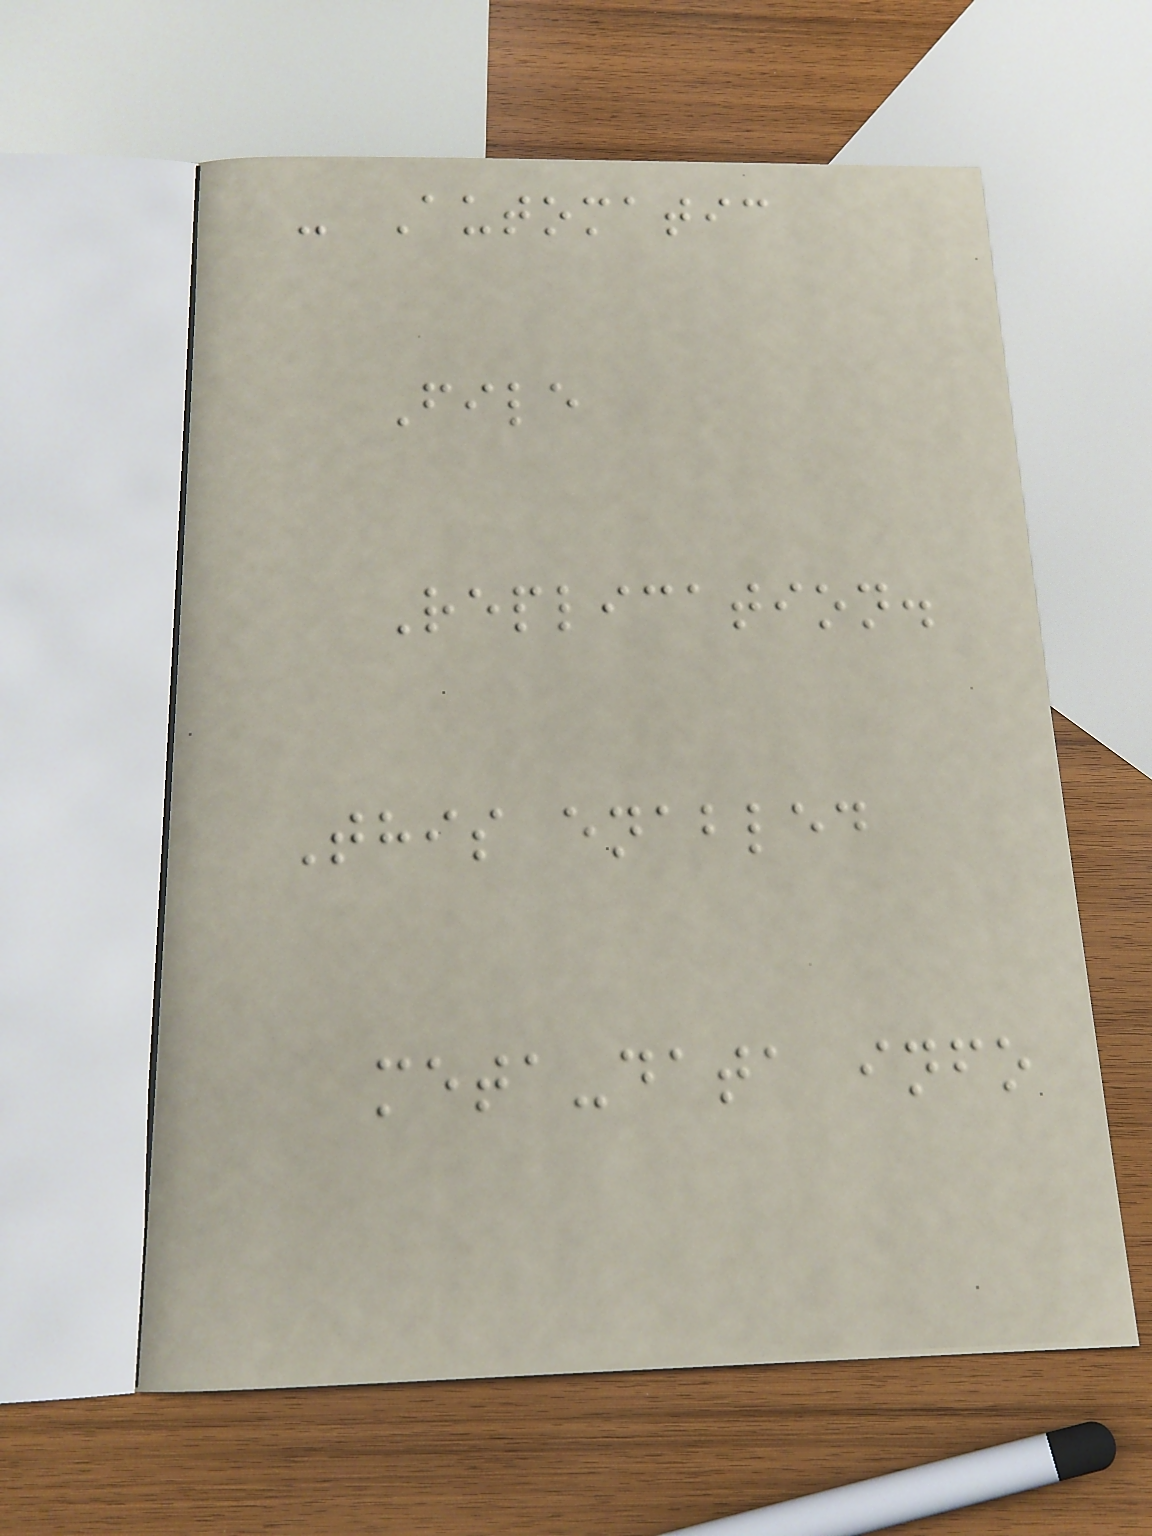- Automatic
File
Replication.
This enabled
meta-data info
